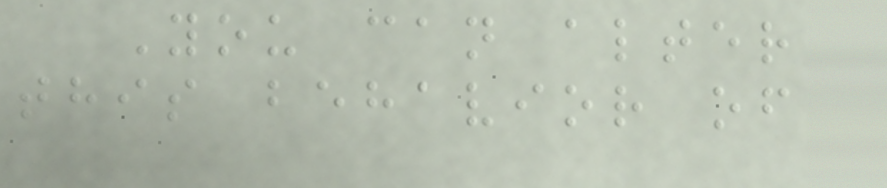You can alter
this behavior of
